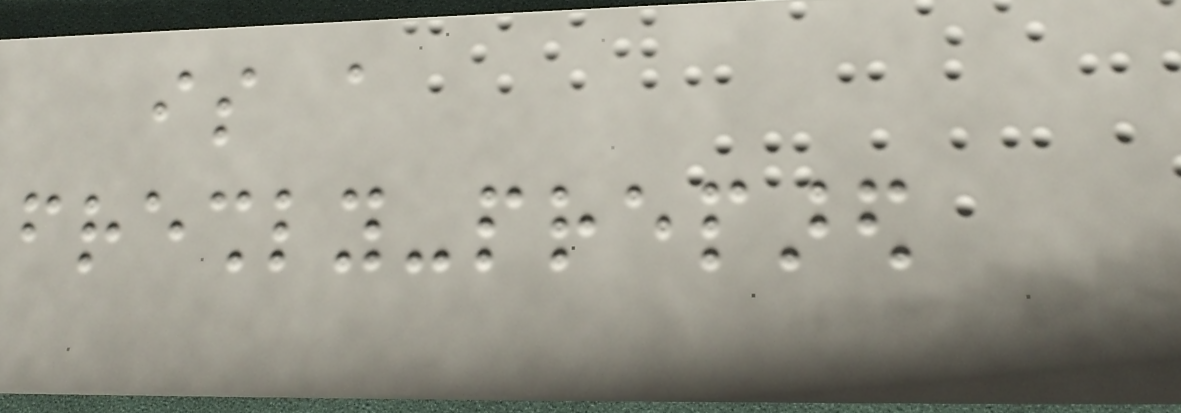is a
freshly-prepared
